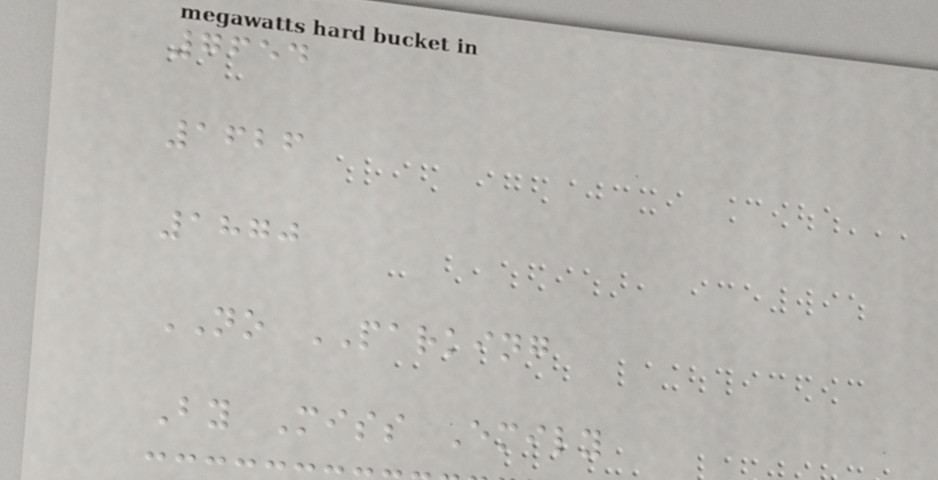7654
1626
1870
NO PARKING
By Miss Emily
